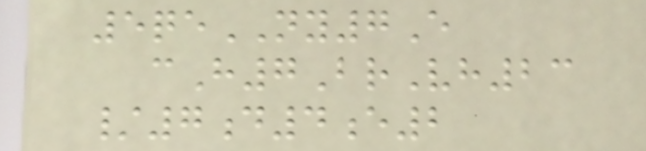5qeNY7E
cH7BrVh23
/7d4e2
